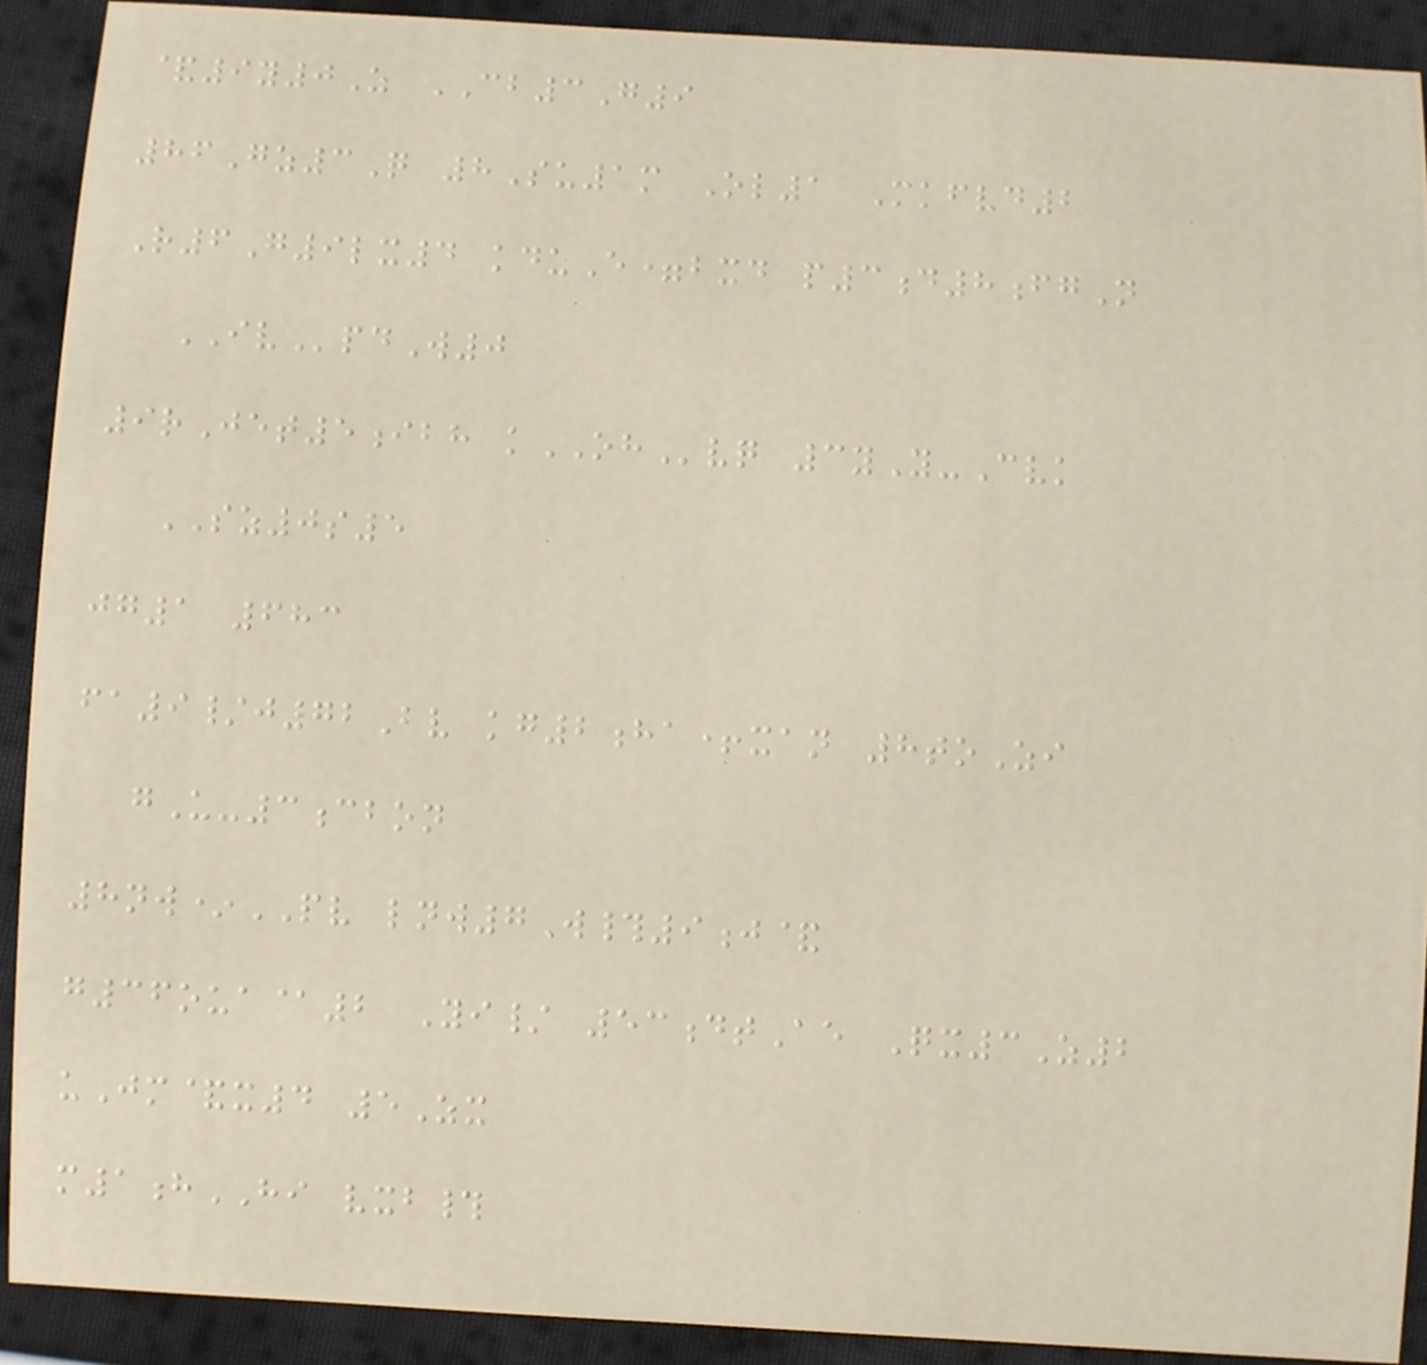&9y0Z CB3G9
86Gz3Q 8Su1m Ol1 Mkfvd2
R6G9lx4 kduE=bxd p3d8fgN
IVpdW0
9rJet5ibh kOHvq 3yY-Cvk
SZ0s5
jg1 683
fa9/j72Bv kg2ha+xan 8toZi
gU-3cbon
8nw*PV lnw7W#9j&
g36oua@2 Yi/ 53dtAe Qx3Z2
uJm&x4 5Zx
m1hHI vxb#
